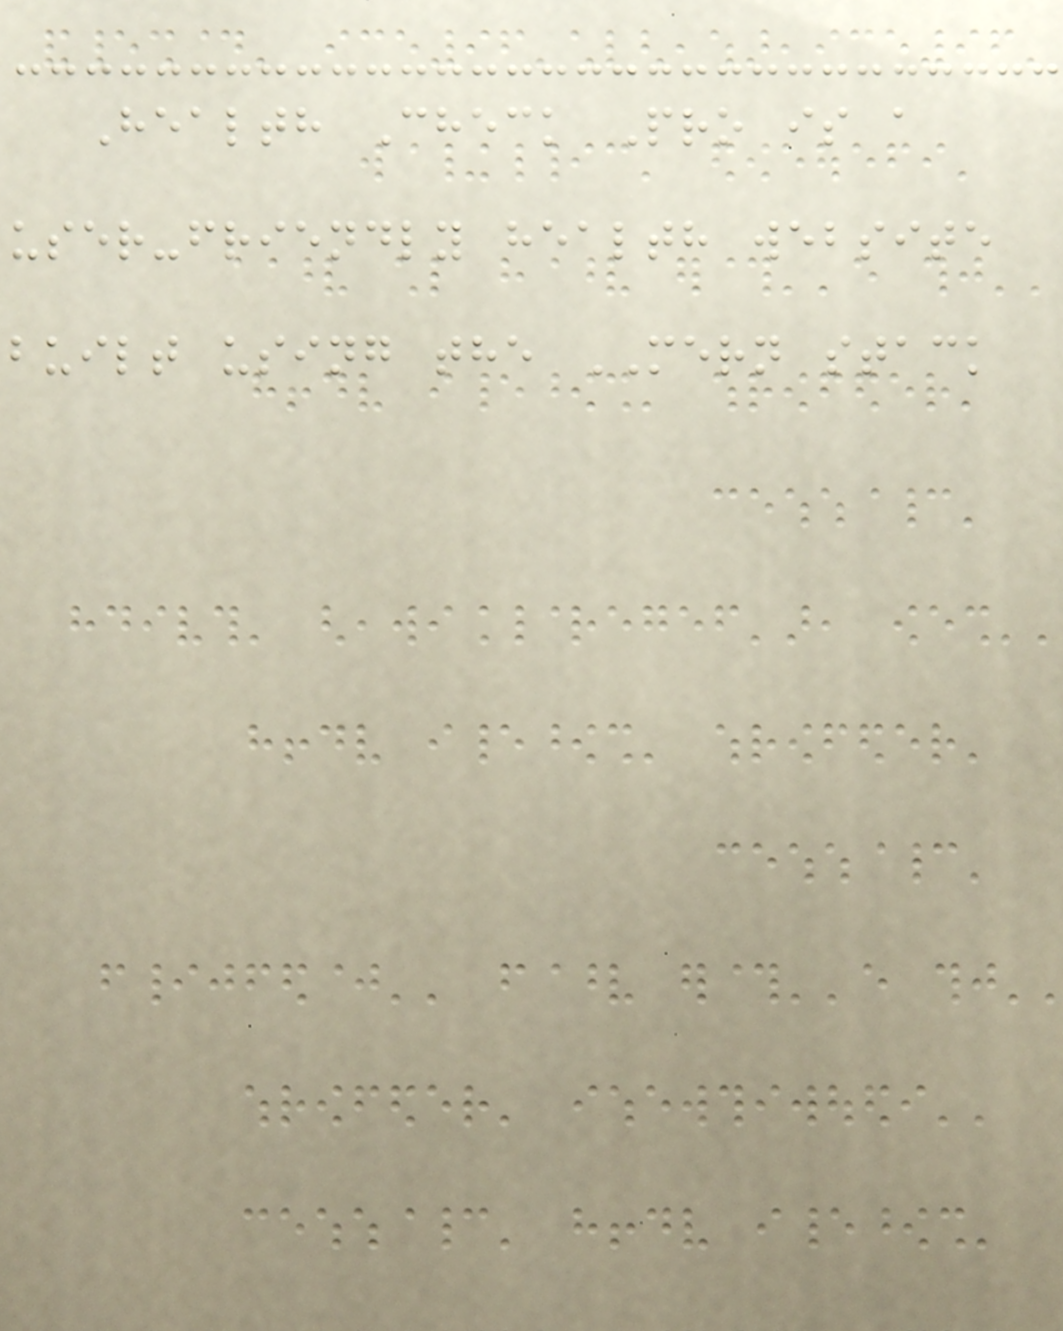Health Check Pro is a
user-friendly health website
built using the MERN stack
